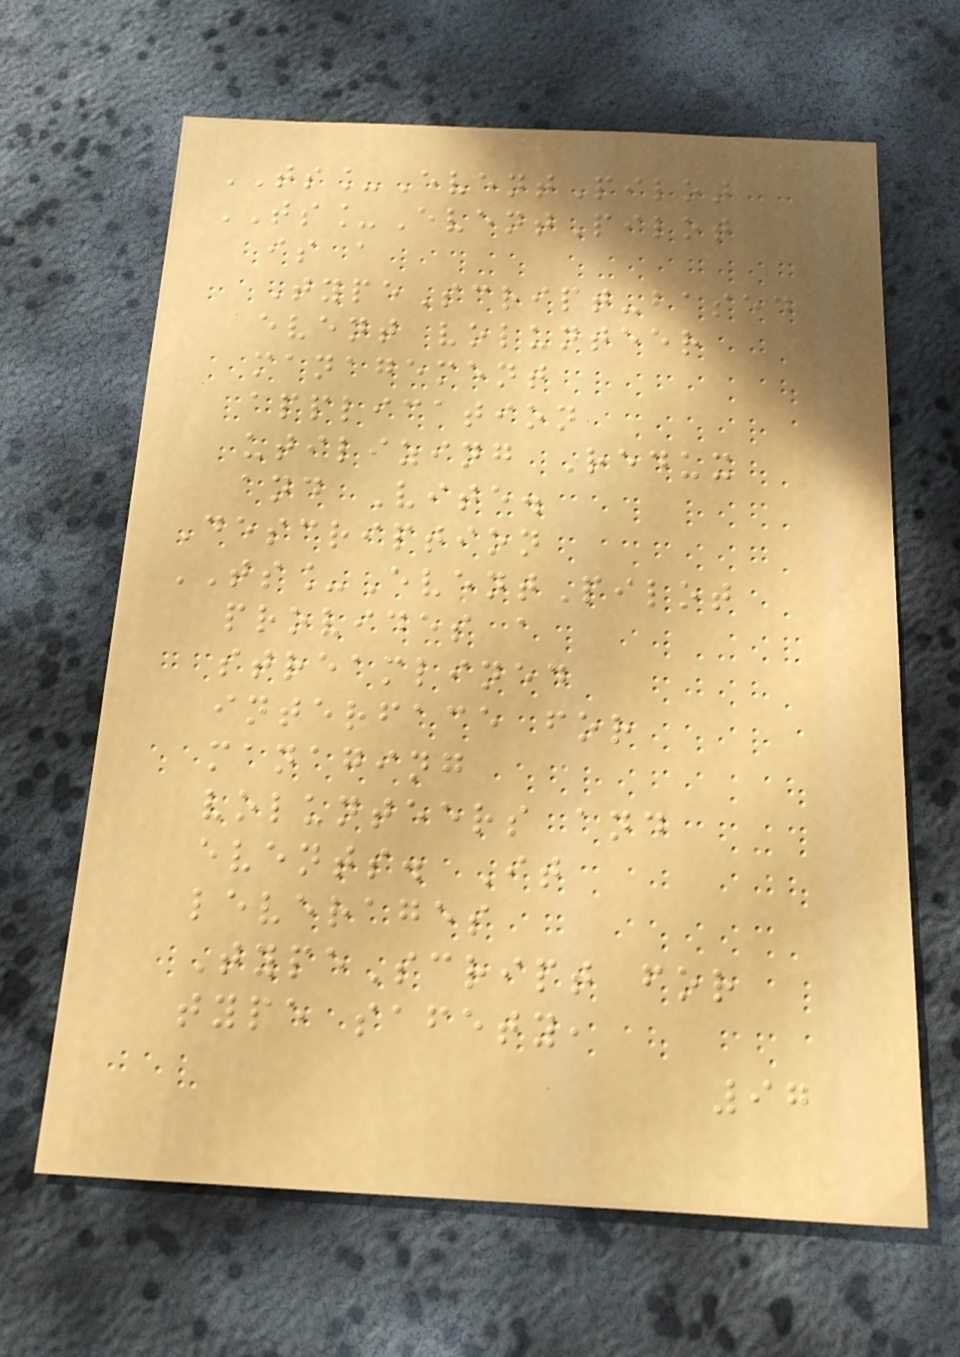TS_EventPilot
TS_EventPilot
is a
TypeScript-based
event volunteer
management
application
utilizing Redux
and Vite.
Description
TS_EventPilot
provides a
streamlined
interface for
managing
volunteers and
events. It
leverages
TypeScript for
type safety,
97
